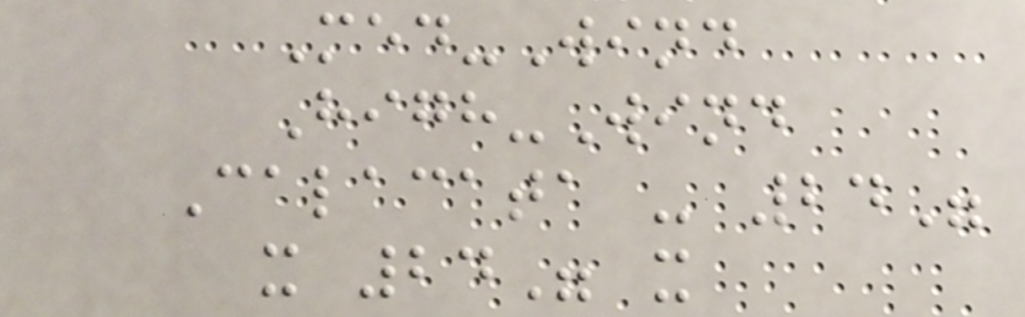Med-Wind
High-Wind
Calacata - 24"
x 24" x
